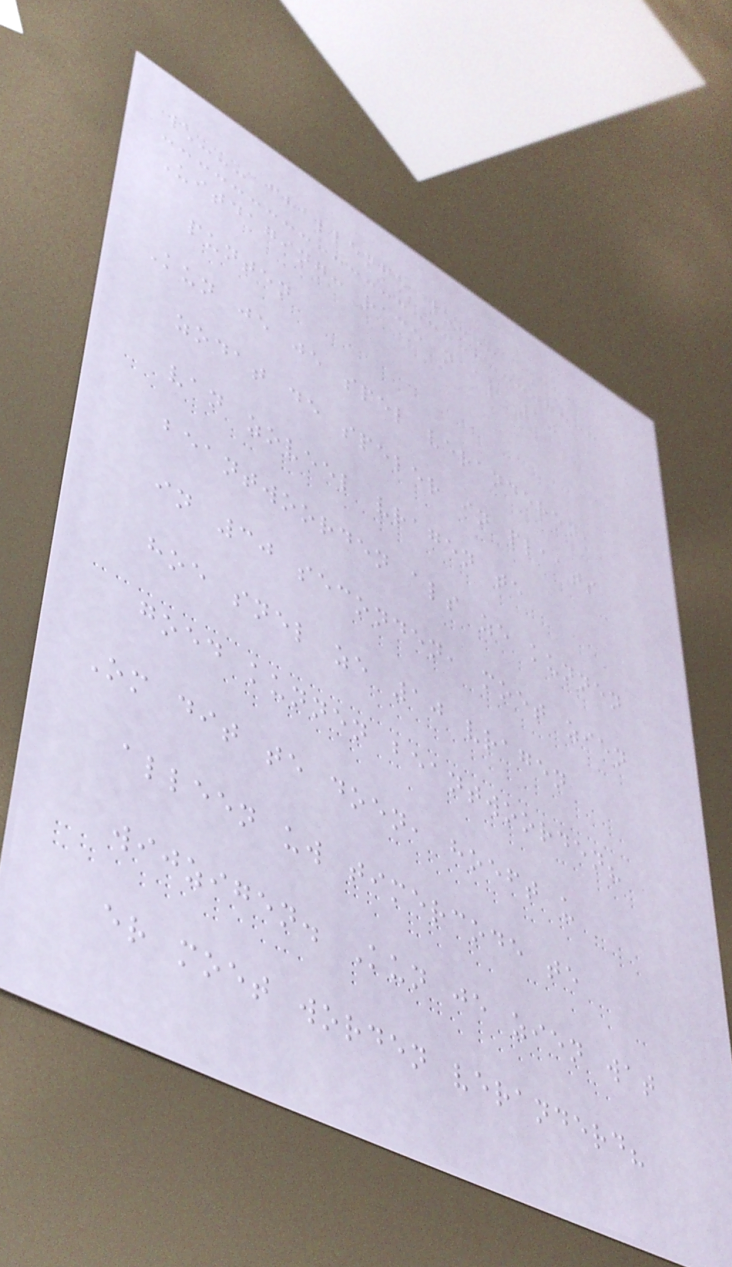\--- challenge \---
Uitdaging: race naar 10
punten
Kun je je spel veranderen,
zodat de speler in plaats
van zoveel vragen te
beantwoorden als ze kunnen
in 30 seconden, moet zien
hoe snel ze 10 vragen
goed kunnen beantwoorden?
Om dit te doen, hoeft u
alleen uw timercode te
wijzigen. Kun je zien wat
er moet worden veranderd?
